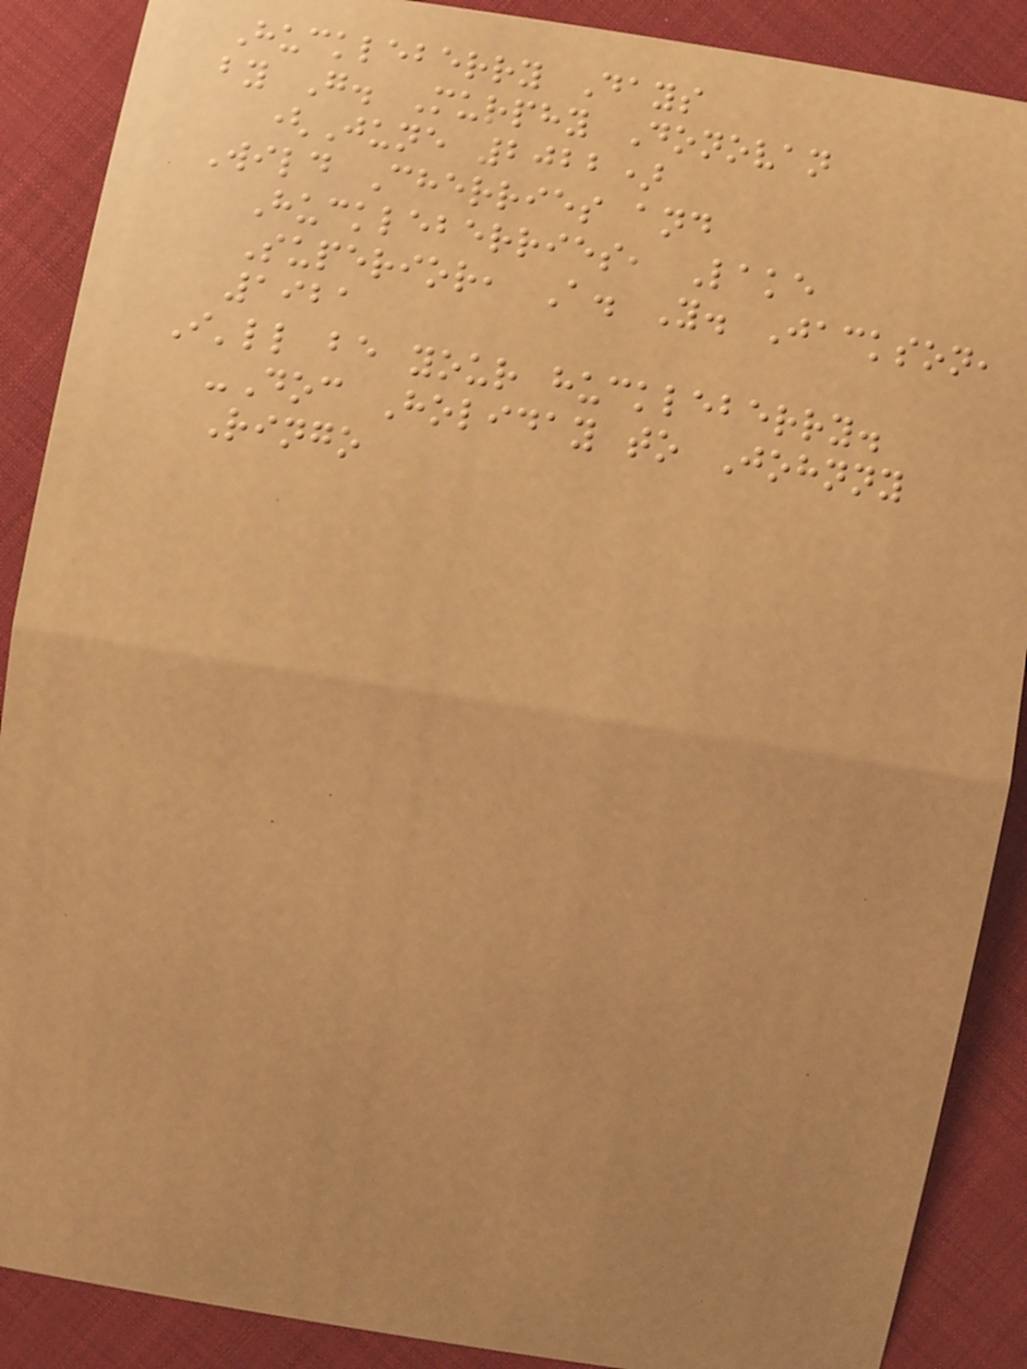Huckleberry Days
by G. Murphy Donovan
(June 2022)
Wild Cherries and
Huckleberries, Lake
Superior, A. Y. Jackson,
1921
I'll be your huckleberry.
-Doc Holiday to Johnny
Ringo
